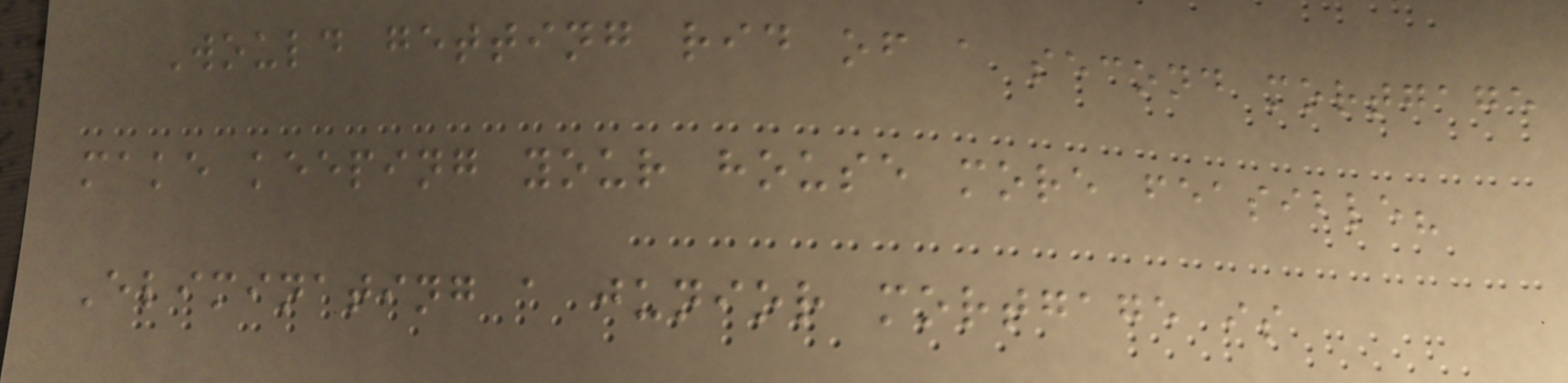Would getting rid of a second mortgage
make keeping your house more feasible?
Eliminating a junior mortgage is
